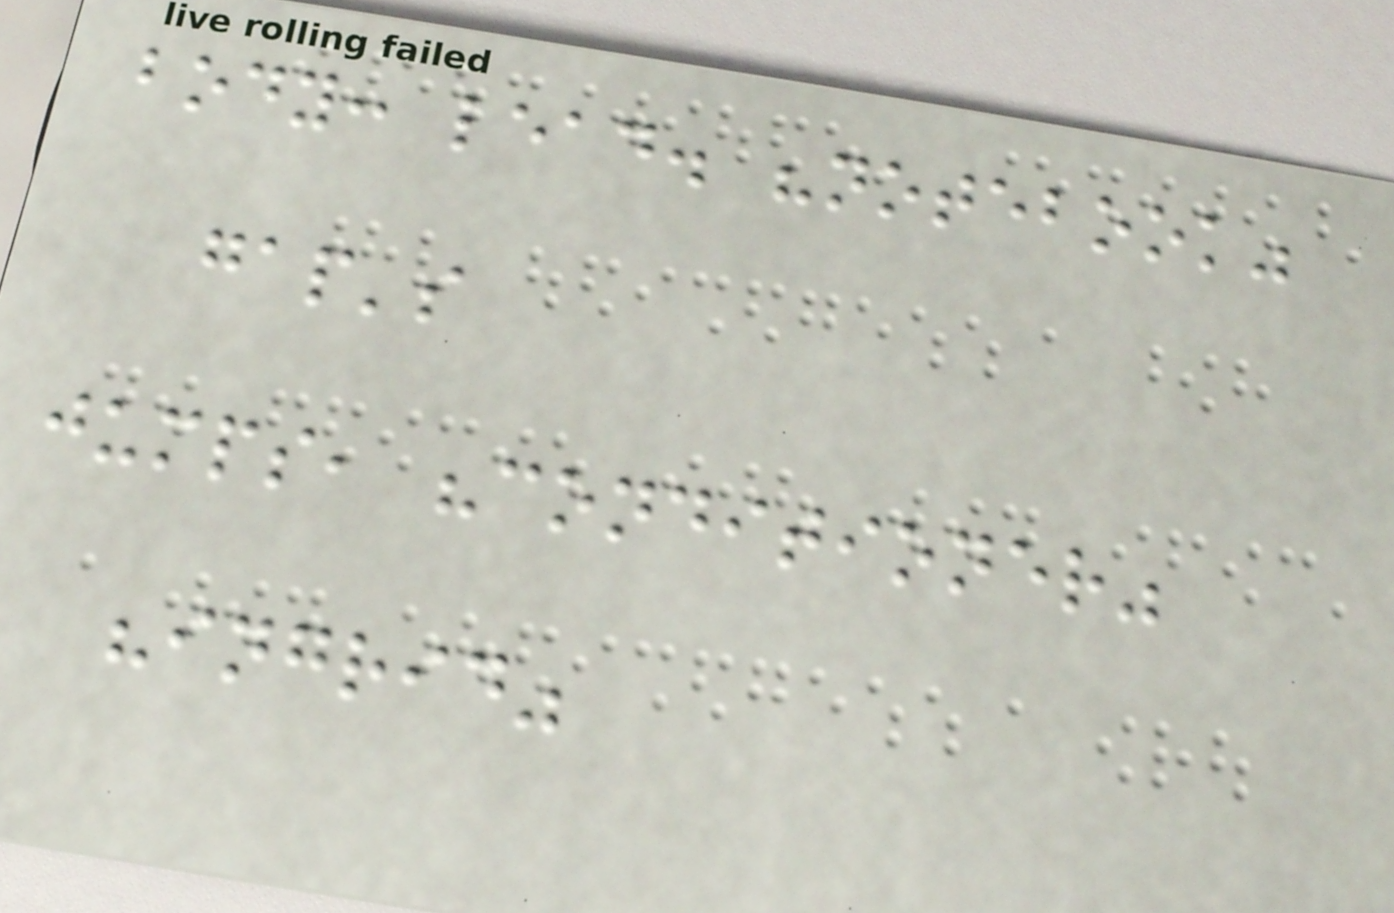body: lead. "notebook"
gap's
jumps, "conditioner"
"ingrid"
